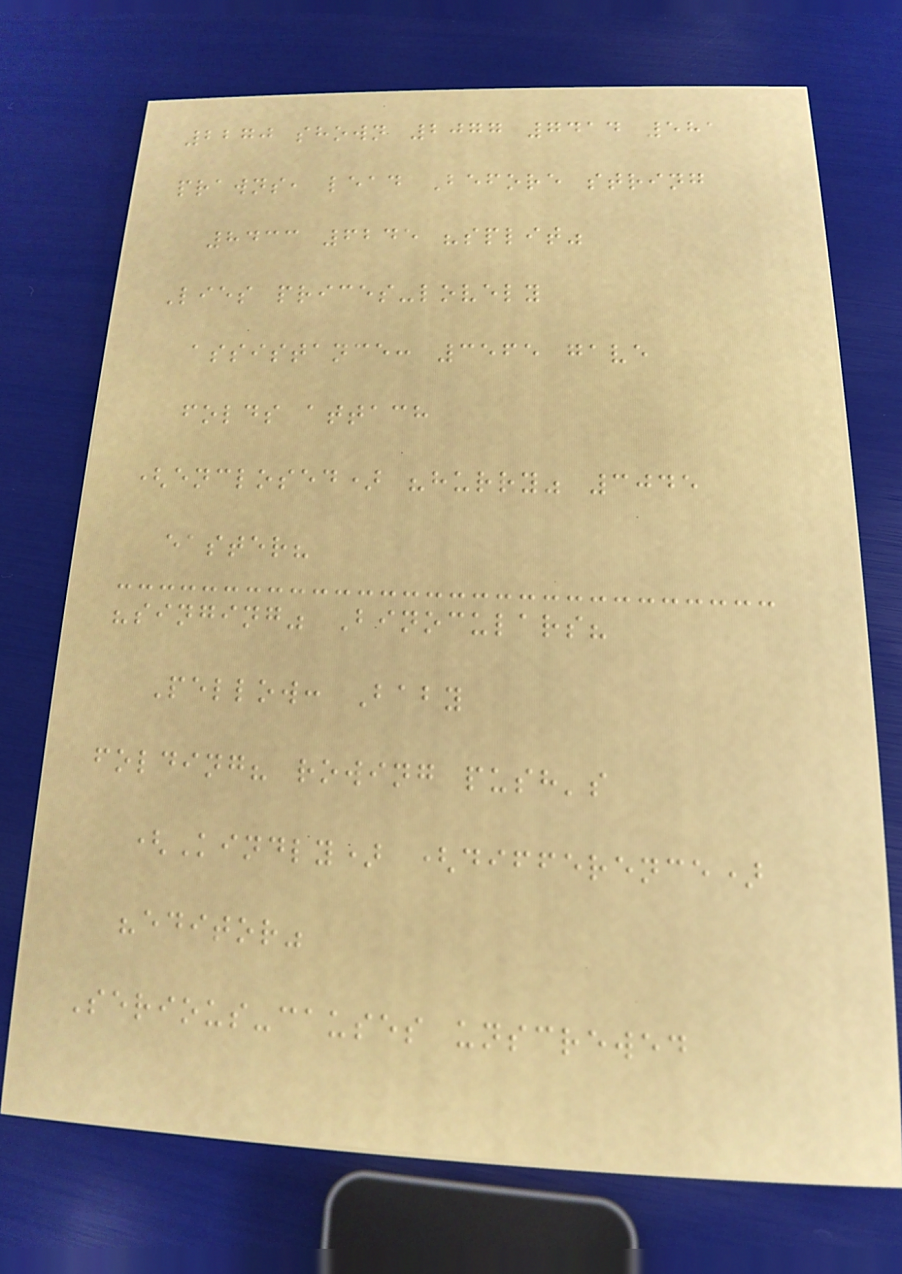2270 shown 2077 7414 581
prawns, lead Before string
8433 6245 "split"
Lies prices-lovely
assistance: 3565 gave
folds attach
(enclosed) "hurry" 3045
easter?
"singing" Binoculars?
Pellow: Baby
folding? rowing push's
(Kindly) (difference)
"editor"
Serious-causes unscrewed
